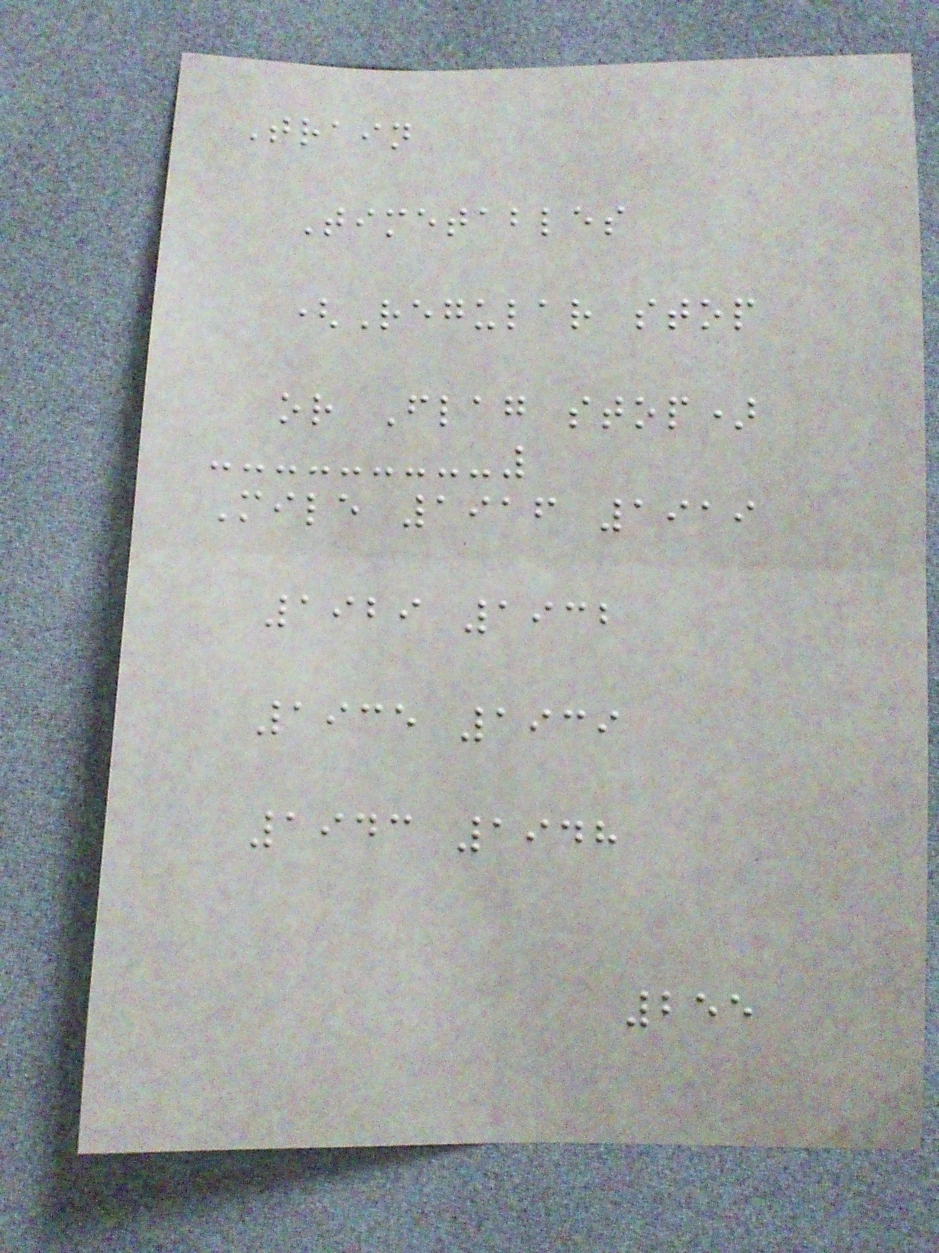Train
Timetables
(Regular stop
or Flag stop)
Mile 1916 1919
1929 1932
1935 1939
1943 1948
255
